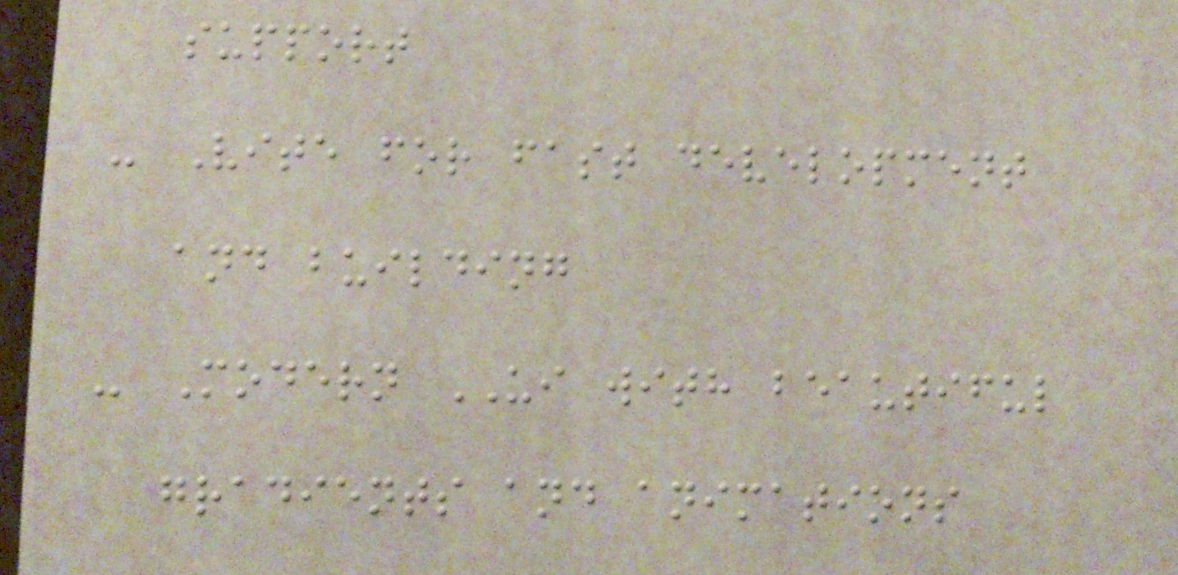support
- Vite for fast development
and building
- Modern UI with beautiful
gradients and animations
